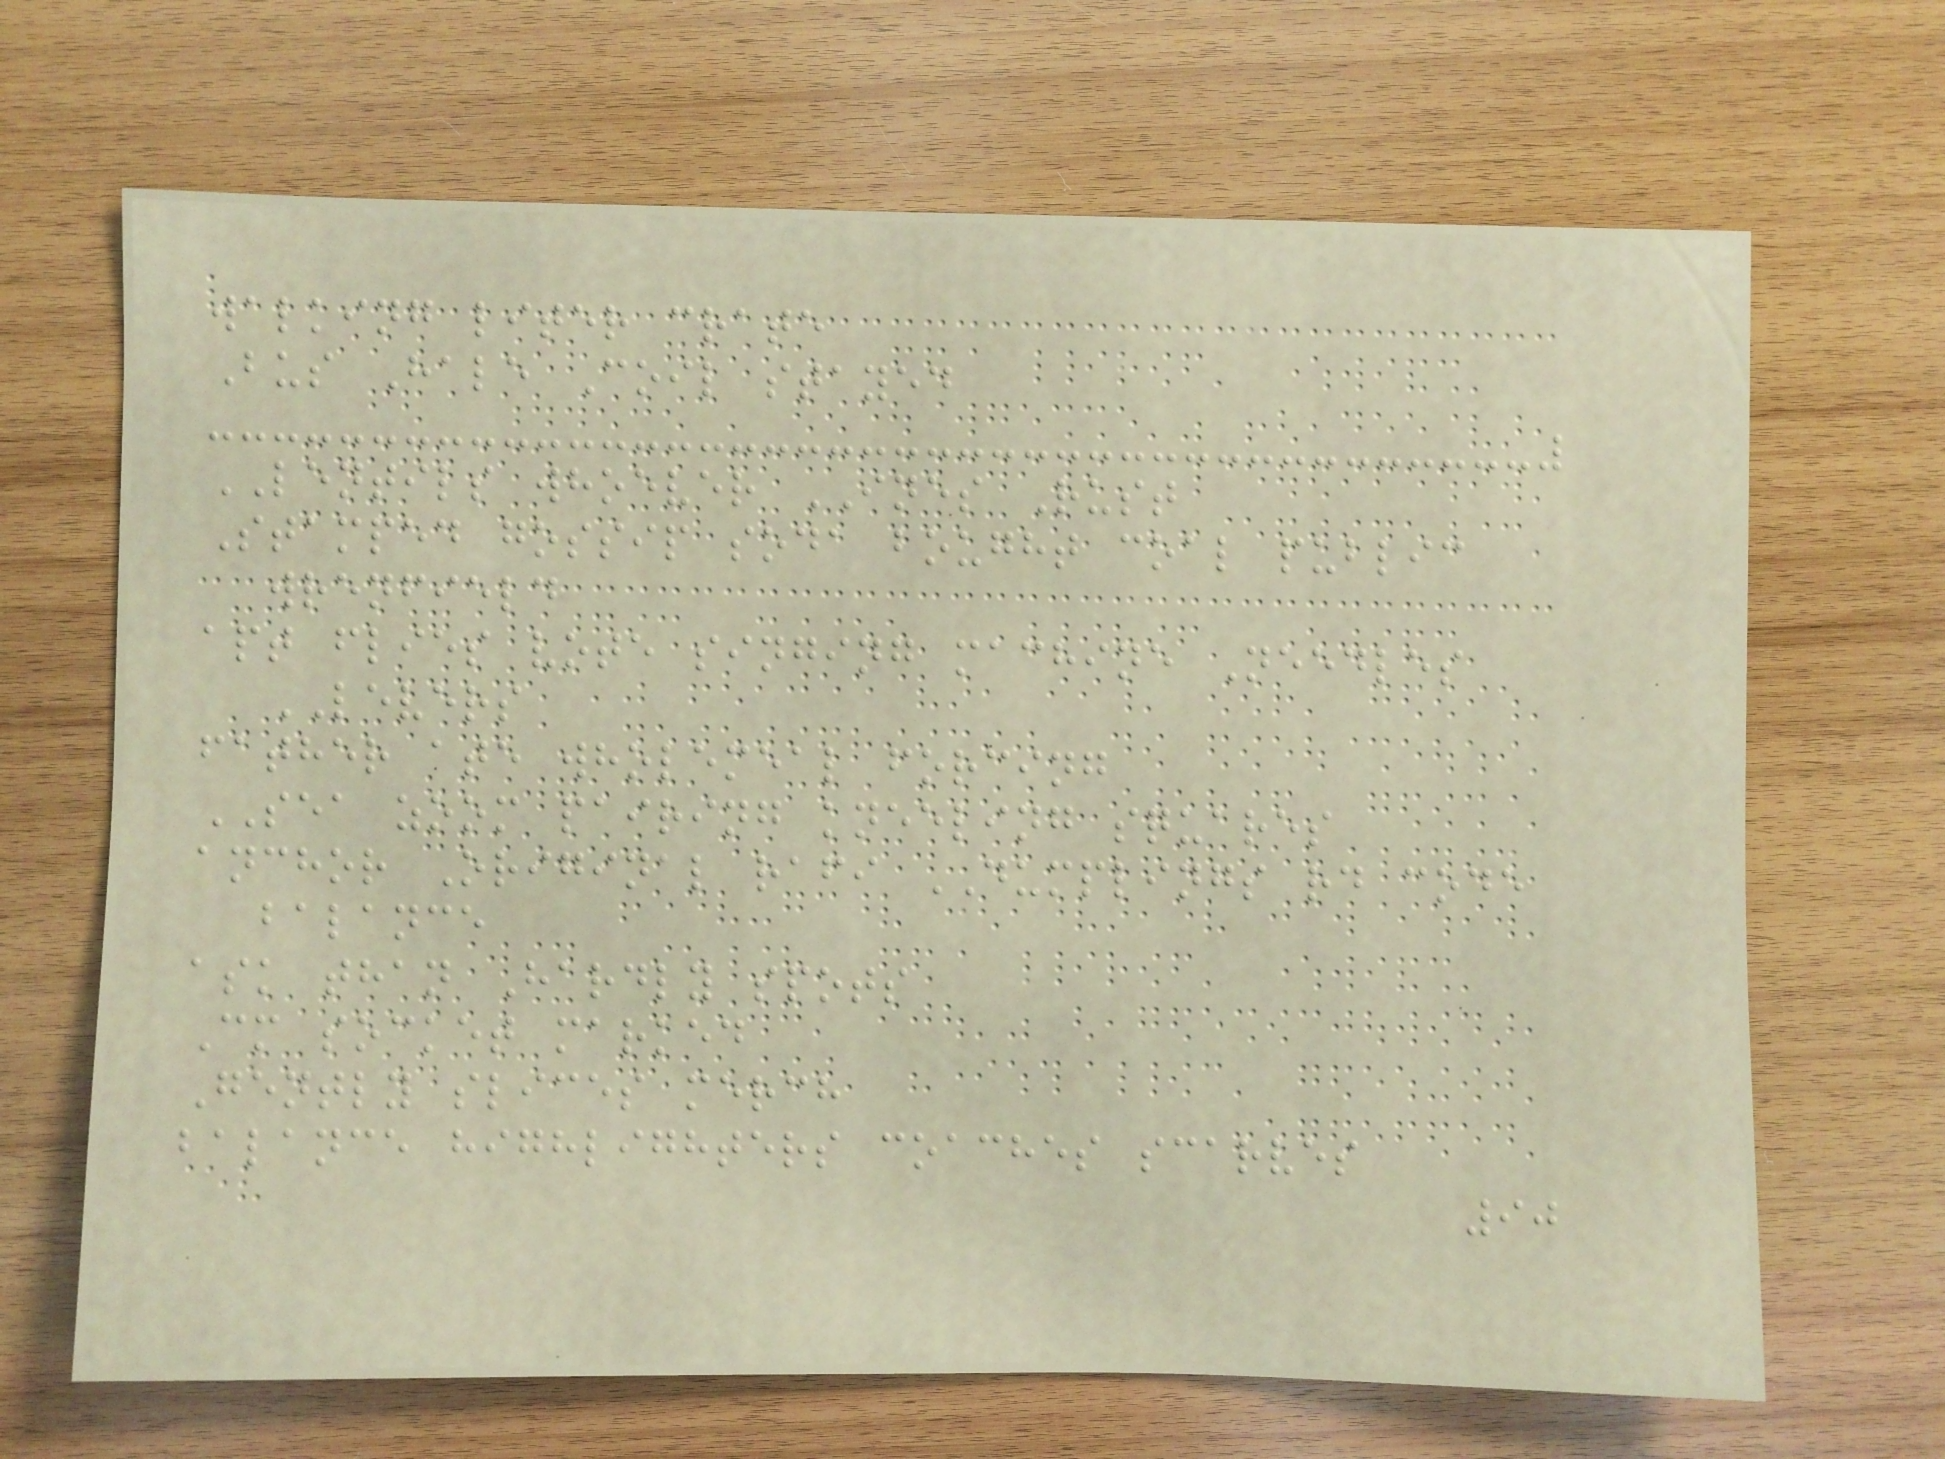walking liter crate
Bus Hale Coil stayed
LENTILS whoever INES Rust
Stamped gossip soda bought coal public
wrenfield
apt flies vote singing machine Needles
LEVERS
father ate wholemeal forcing
SEA zoom pairing kneeling squares
anchor Original rafi DUMPLINGS rd code
balance
ask than Hardly spots
Cm socket marked
Gently slices merch
balance highlighters coaches scarves
90
